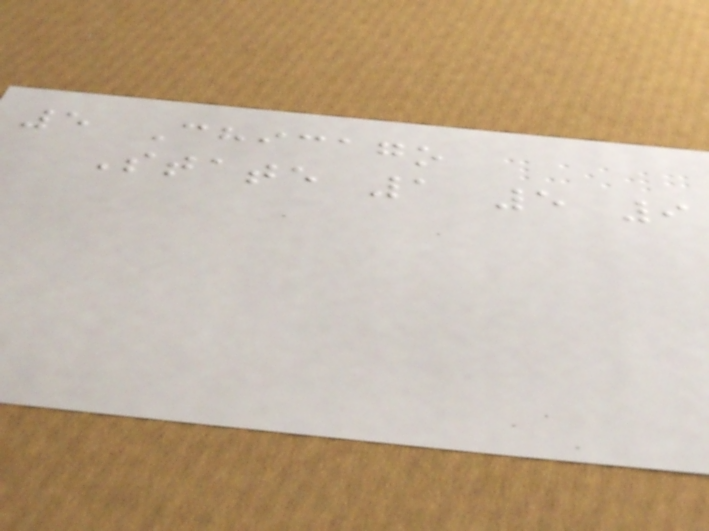5 Chicago
State 1 5 9
